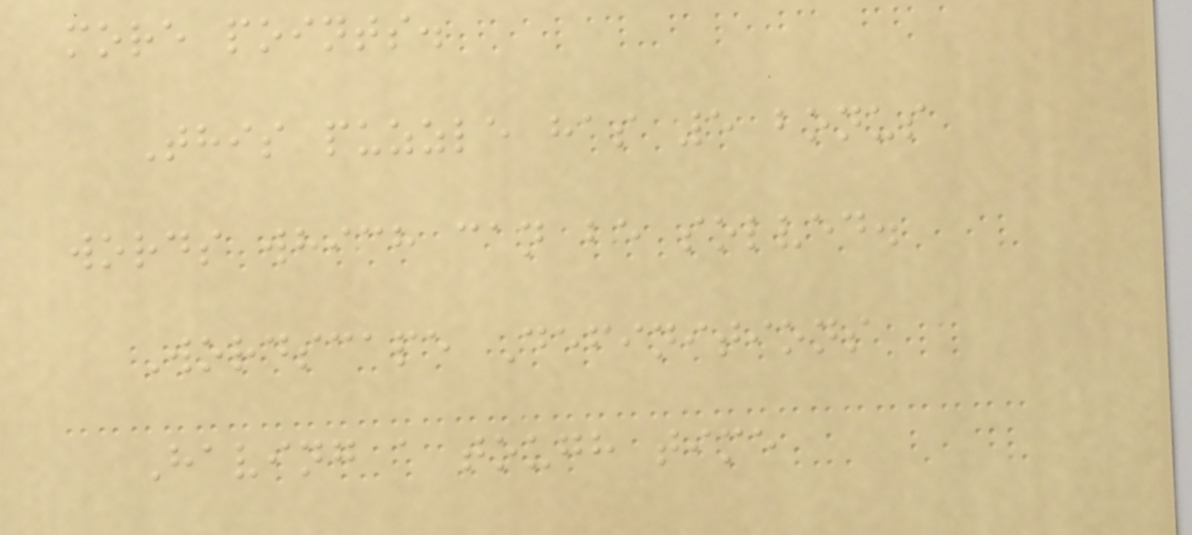more points.
This puzzle has 5 bonus
words which can be solved.
Wordscape Definitions
Having a tough time
